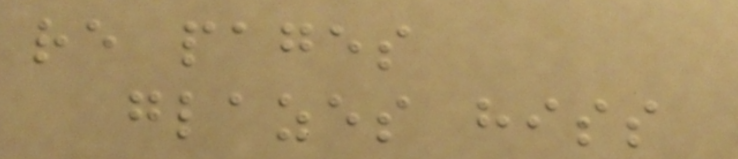re pages
glazes hiss
